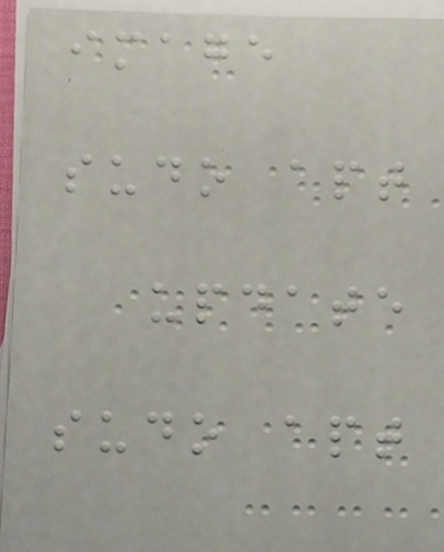image
sudo apt
update
sudo apt
